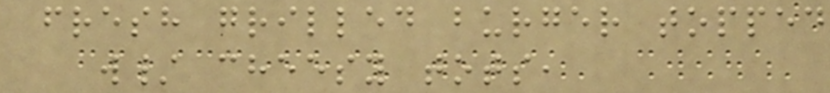fresh grilled burger topped
w/ cheesy tots,
